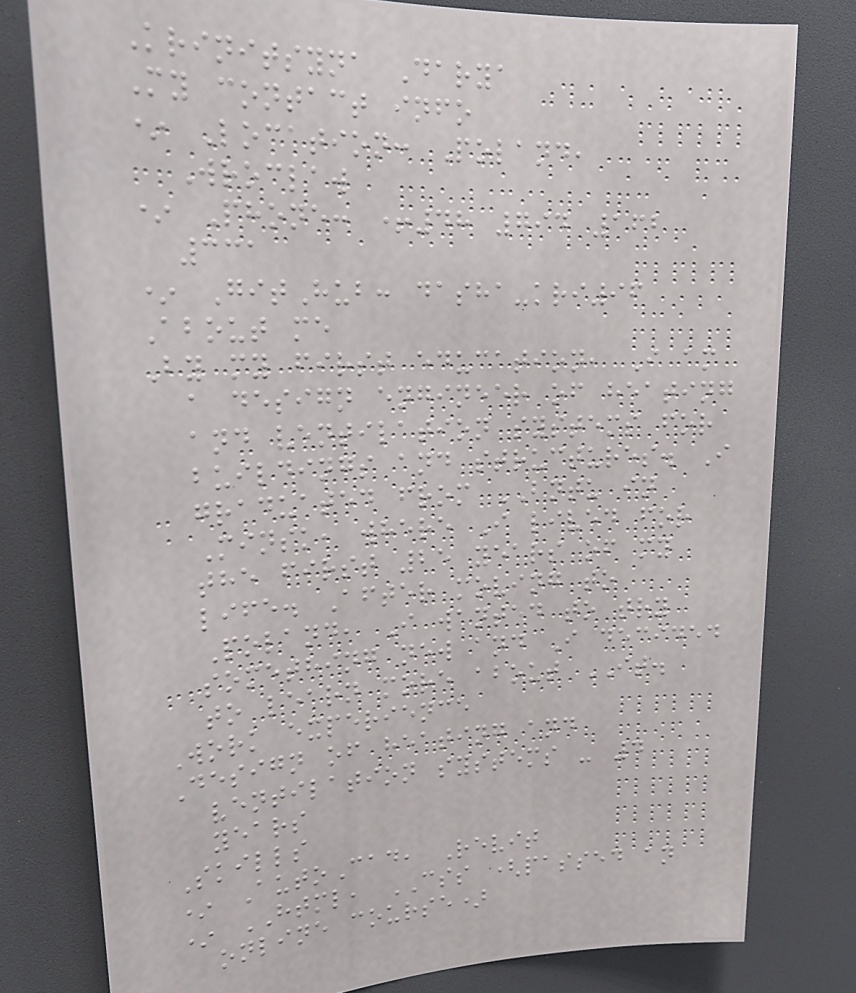Krinitsyna Darya
My contact info
* Location: Poland,
Wroclaw
* Phone: +48 794 162
331
* GitHub: dasha-kri96
About me
By my first education, I am
a design engineer of heating
and ventilation systems for
buildings and structures. I
graduated from BNTU in
Minsk, where I lived for
the first 25 years of my
life. After moving to
Poland, I wanted to try
something new and I decided
to learn more about IT.
Work experience
Design of heating and
ventilation systems - 4
years
Skills
* AutoCad, Revit
* HTML, CSS (passed an
online course)
